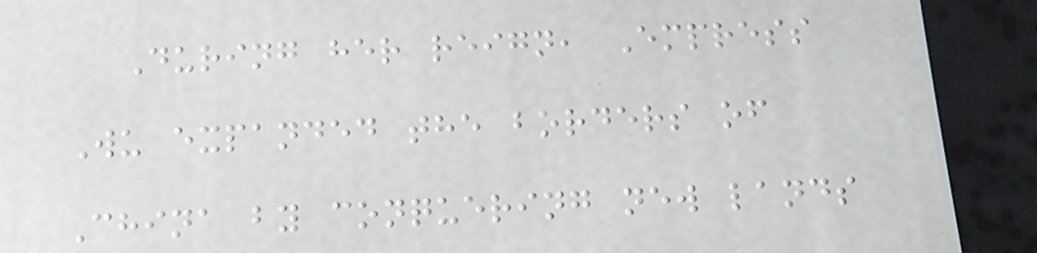During her reign, Empress
Wu expanded the borders of
China by conquering new lands
